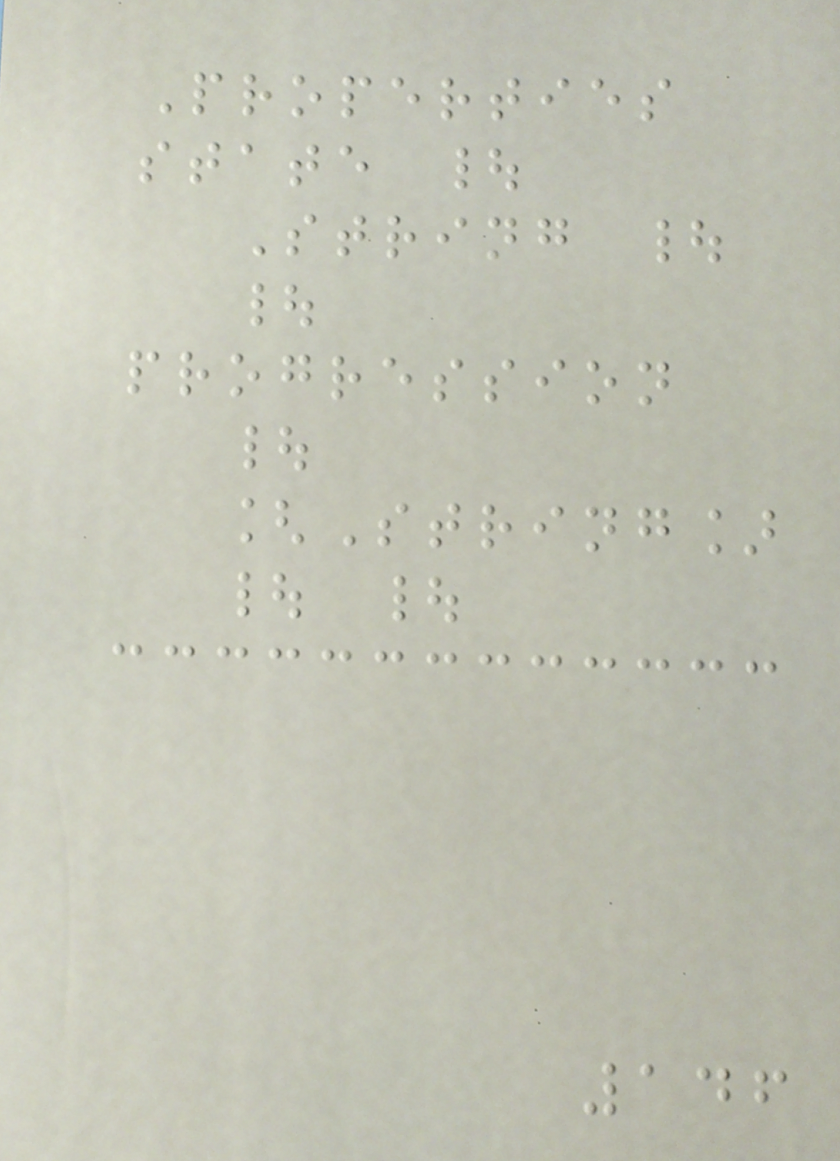Properties
state |
String |
|
progression
|
[String]
| |
146
